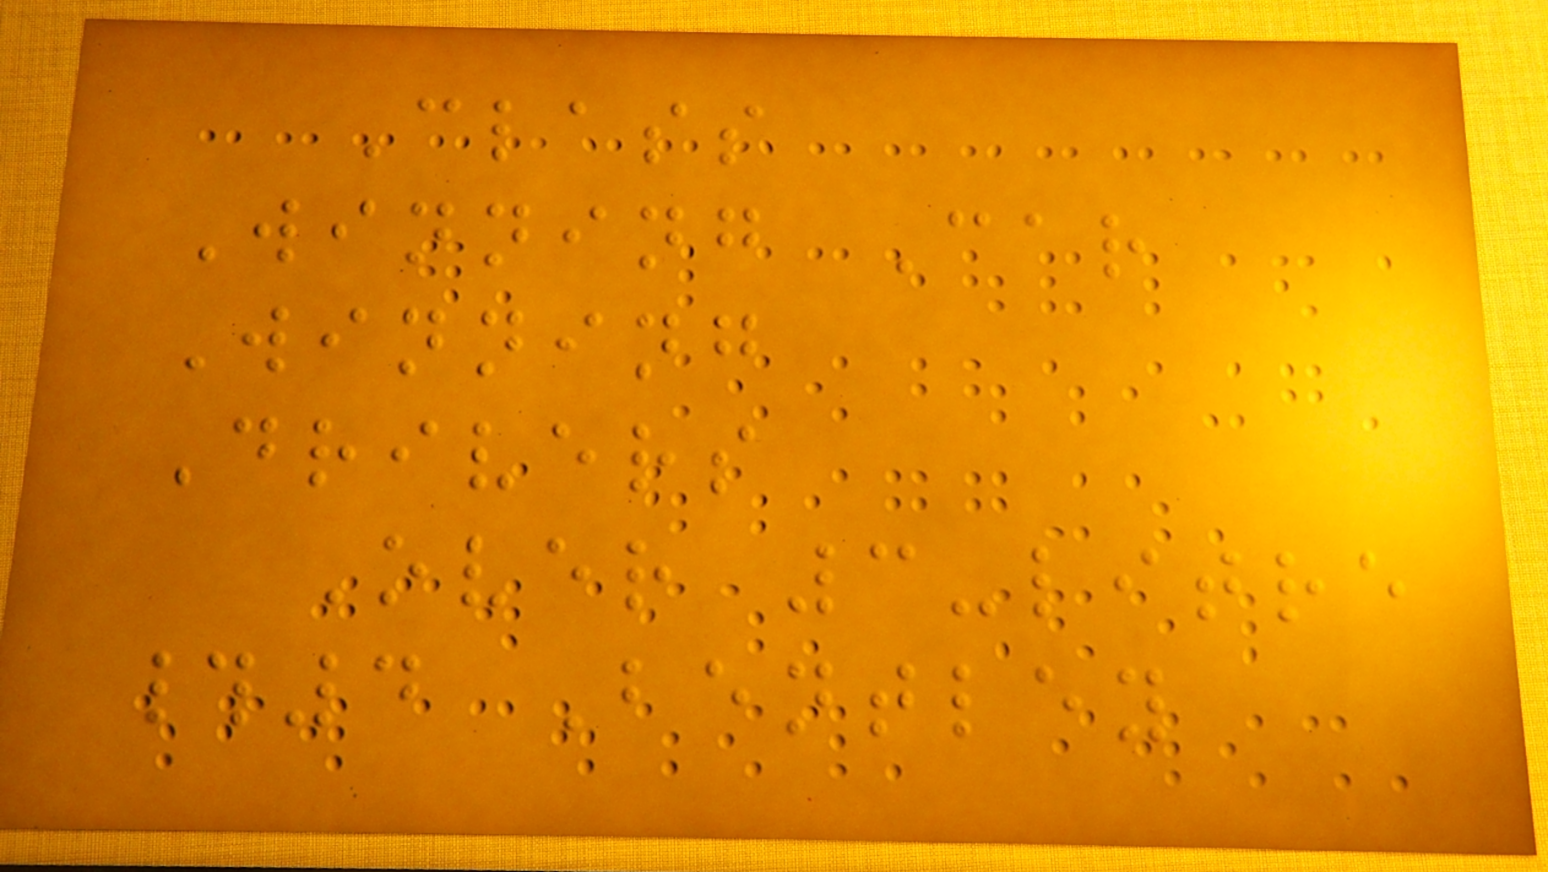Class
Winning Car
Winning
Drivers
Over 3-litre
#4 Bentley
